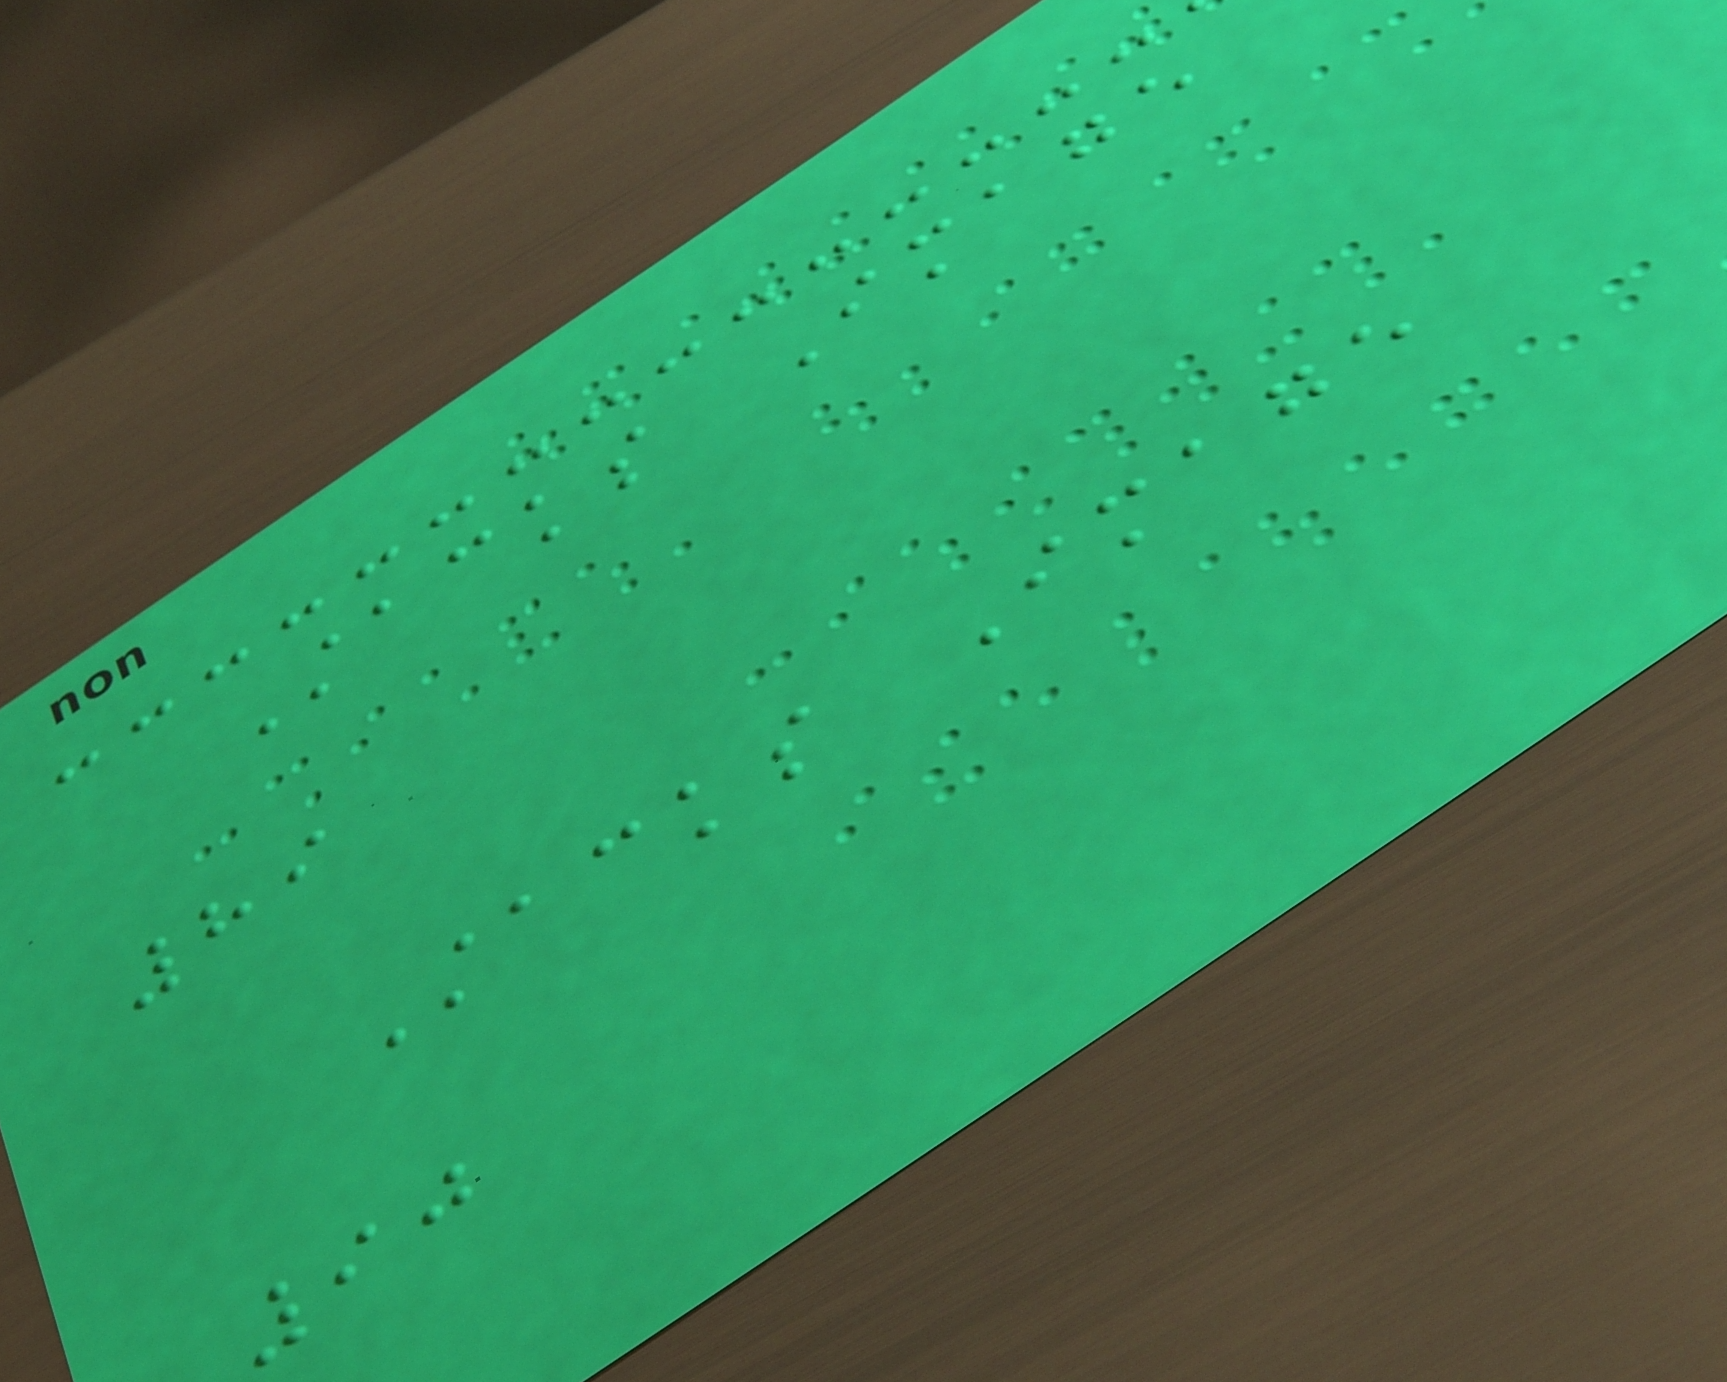Stacks Image
89
Stacks Image
90
